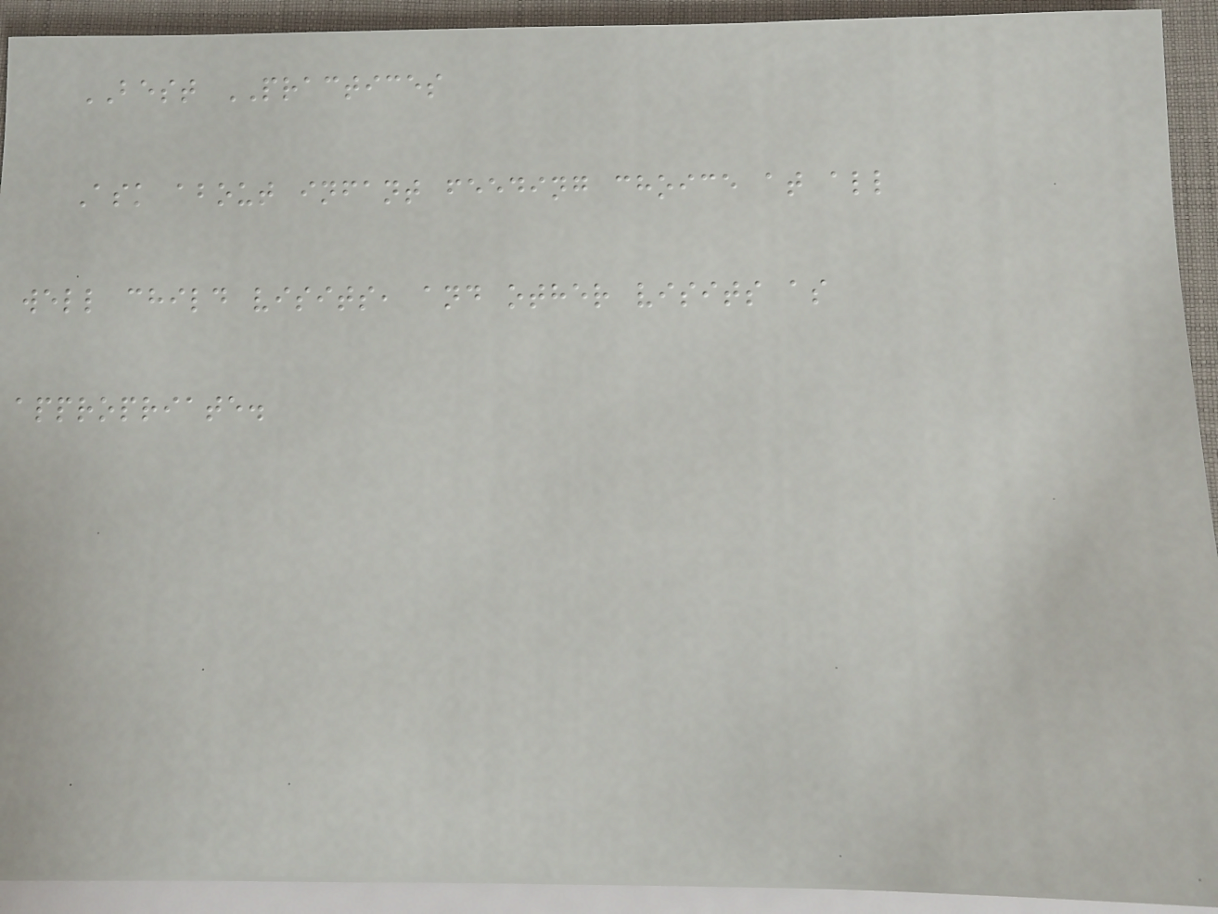BEST PRACTICES
Ask about infant feeding choice at all
well child visits, and other visits as
appropriate.
